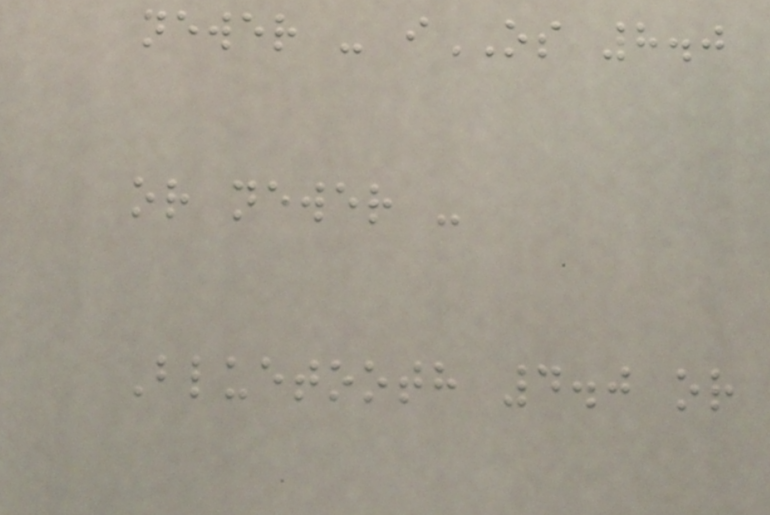newer - iOS 8.0
or newer -
Bluetooth 4.0 or
